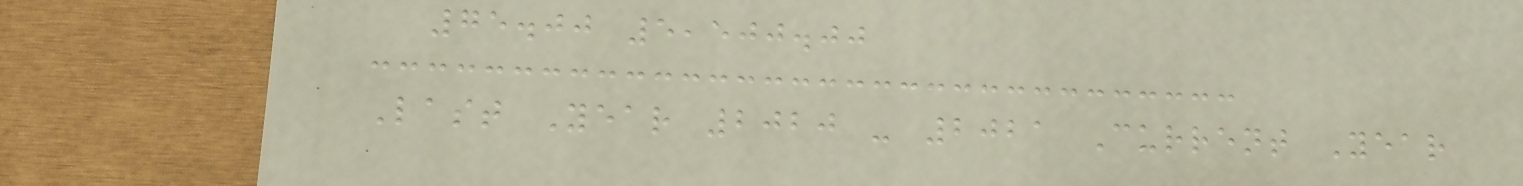75.00 5,500.00
Last Year 2020 - 2021 Current Year
